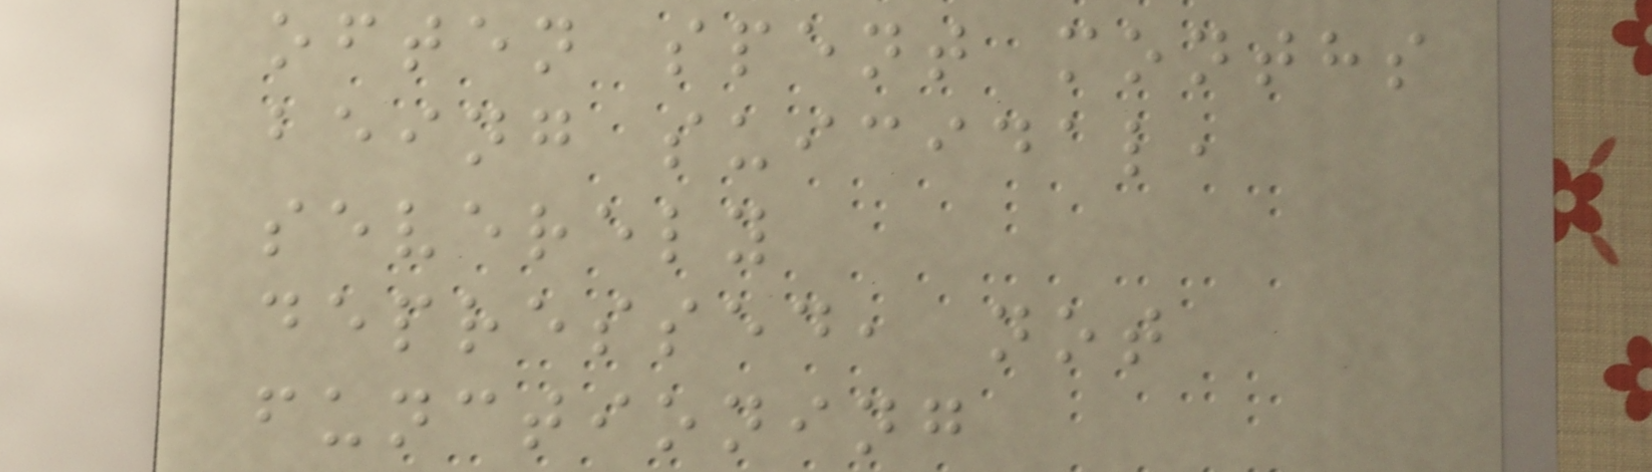often spent months
being suicidal,
severely
depressed, not
functioning
